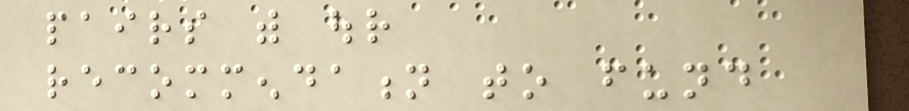pairs with our
recommendation to fund
